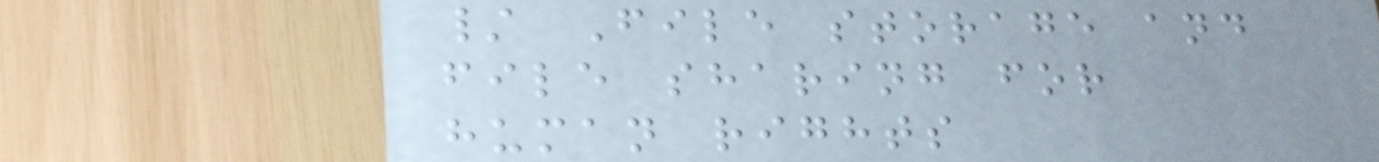/ File storage and
file sharing for
human rights
